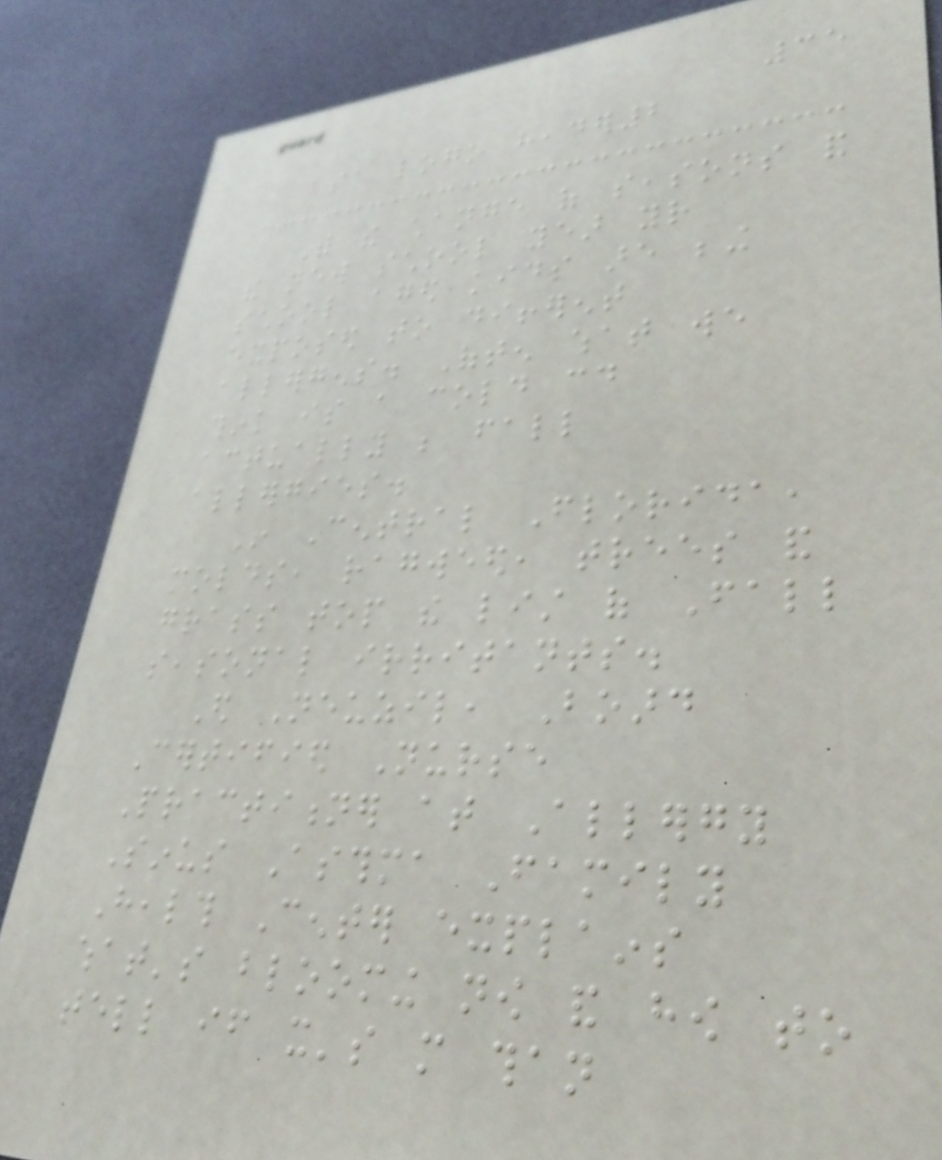35
asa logo header2
With the change of seasons and
the new school year your
school aged kids are being
exposed to different
allergens. Often what we
think is a cold could
actually be fall
allergies.
In Central Florida,
molds, ragweed, trees and
grass top the list of Fall
seasonal irritants.
Ed Neuzil, Board
Certified Nurse
Practitioner at Allergy
Sinus Asthma Family
Health Center explains
what's blooming now and how to
tell if it's more than
